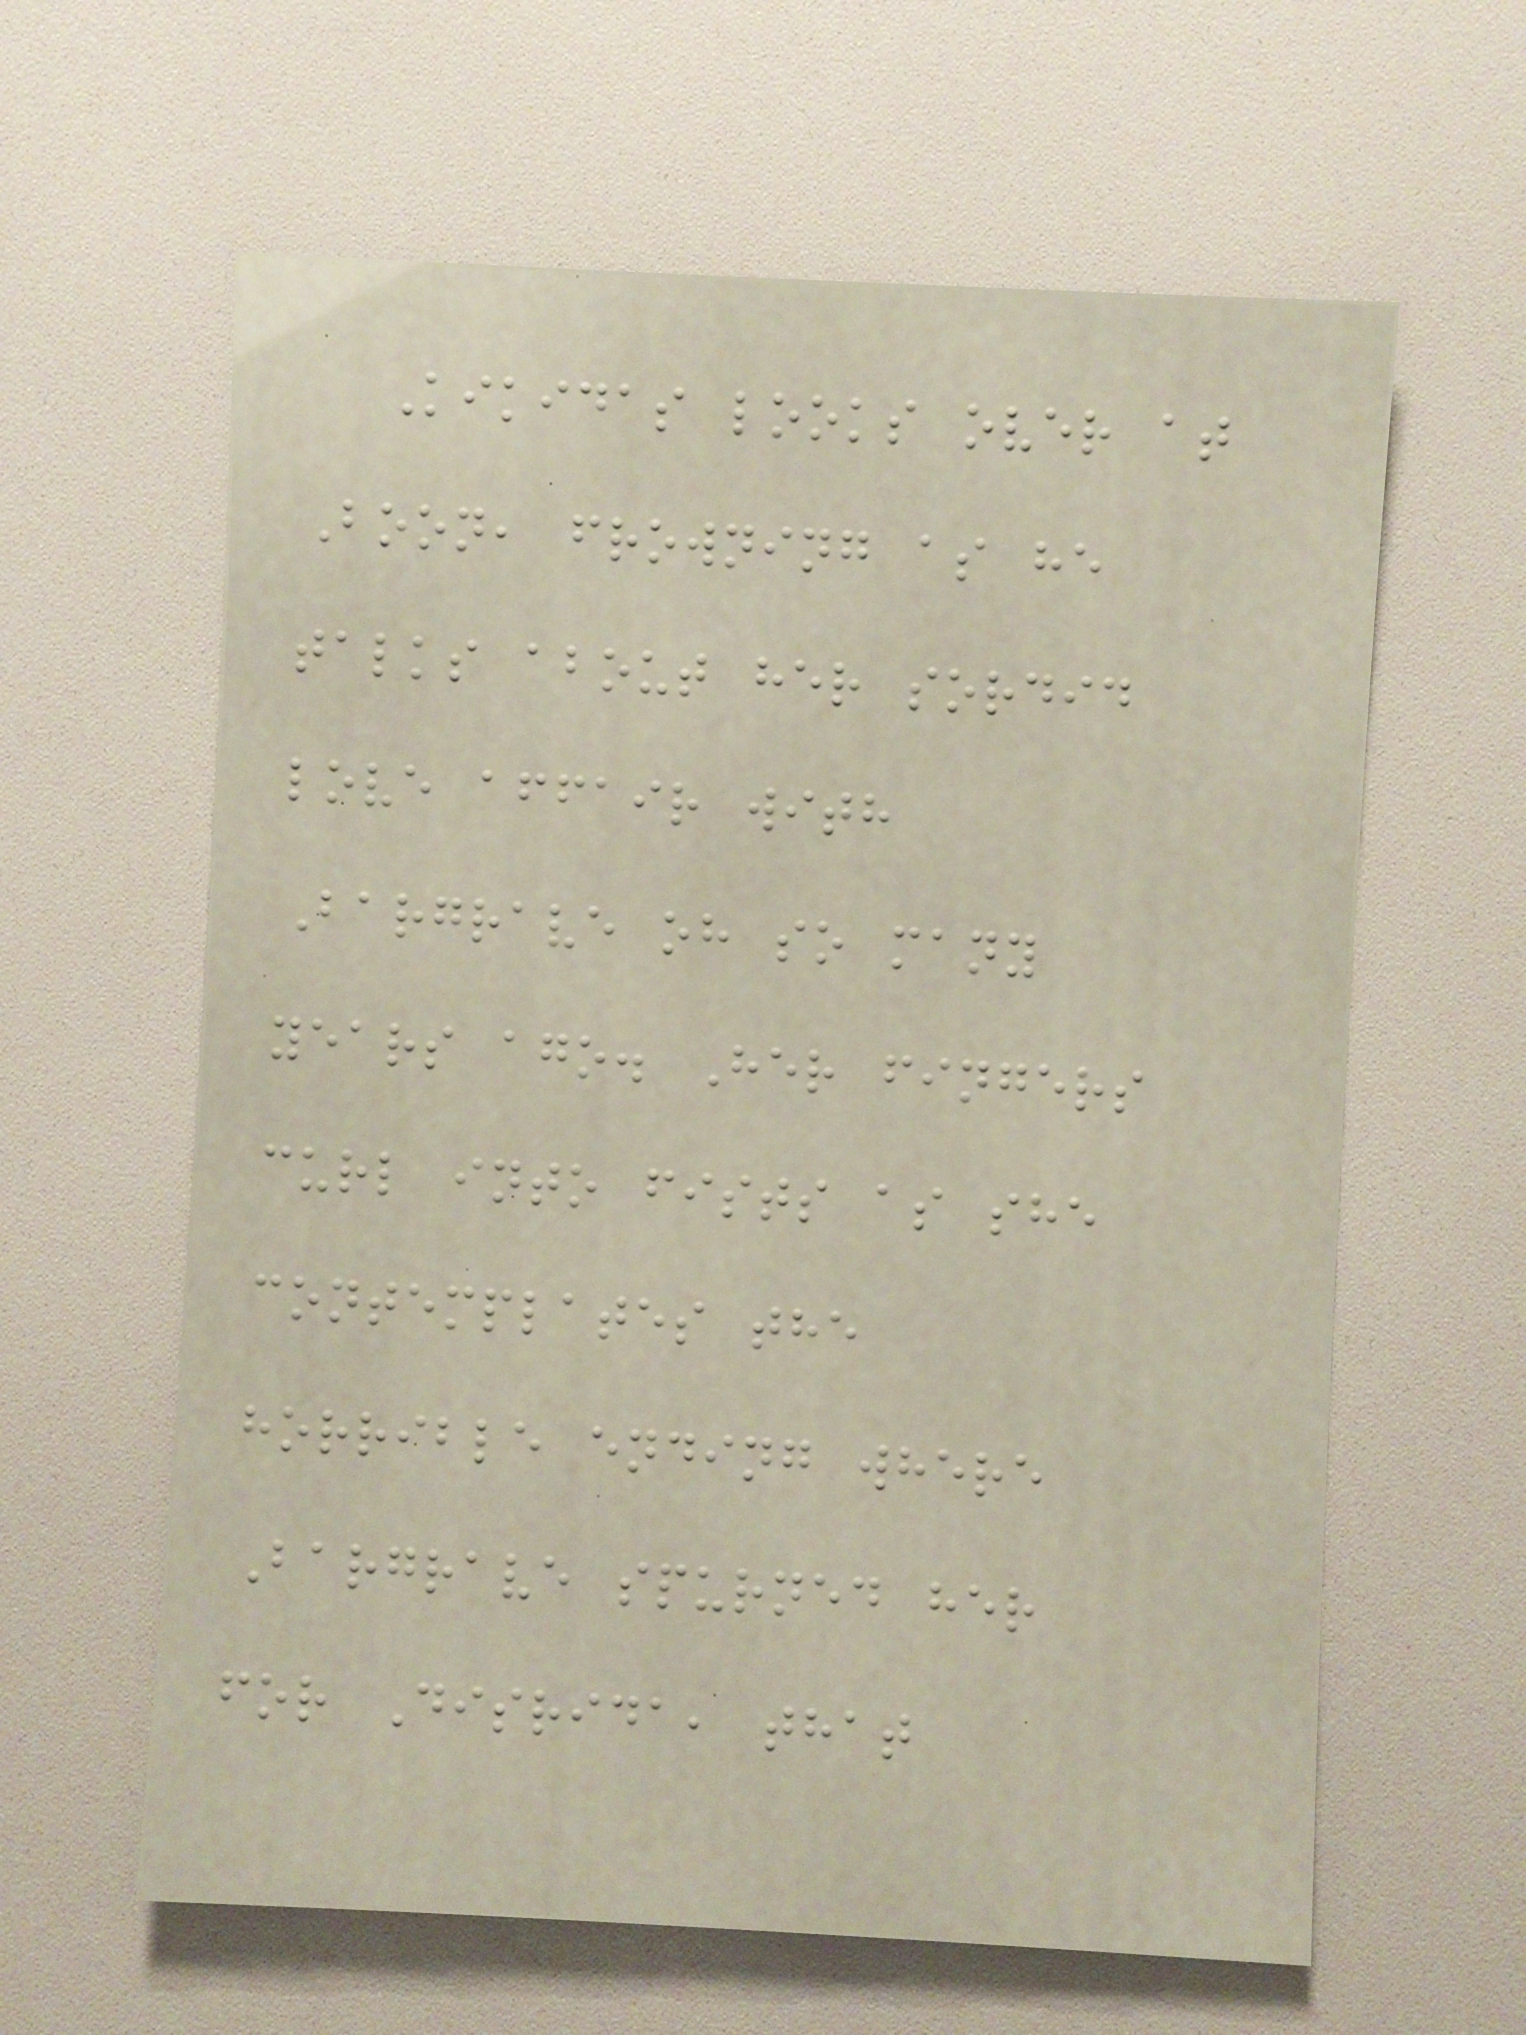Kikidas looks over at
Boon, frowning as he
talks about her sordid
love affair with
Bargrave oh so many
years ago. Her fingers
curl into fists as she
contemplates the
horrible ending where
Bargrave spurned her
for Disrida, that
